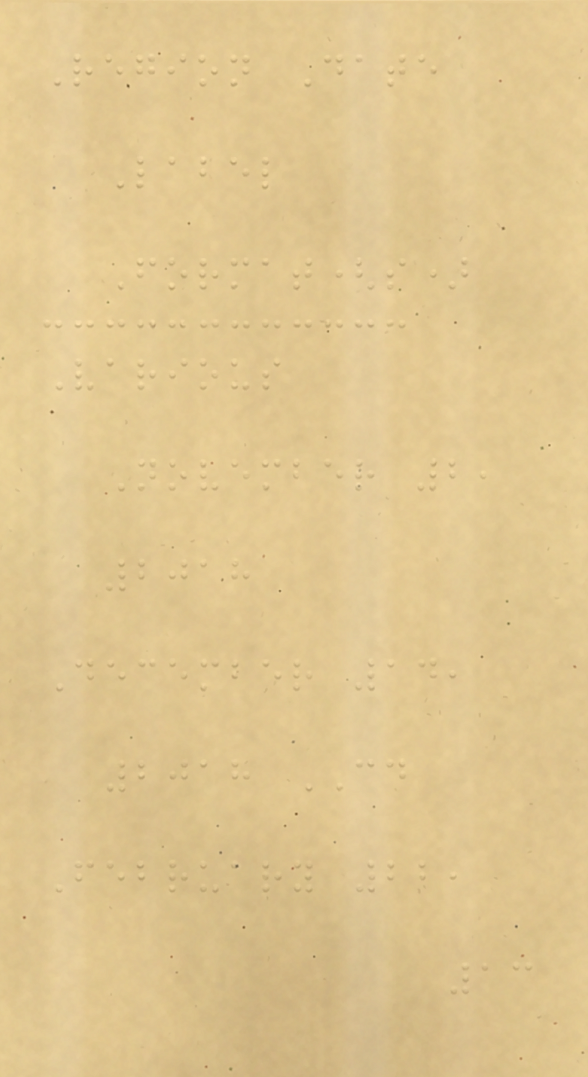Region Date
Label
Format(s)
Various
November 2,
2018
December 14,
2018 CD
February 22,
13
